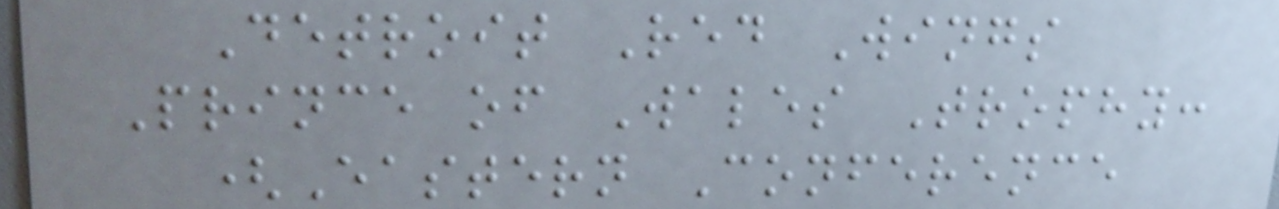Detroit Red Wings
Prince of Wales Trophy:
(Eastern Conference
